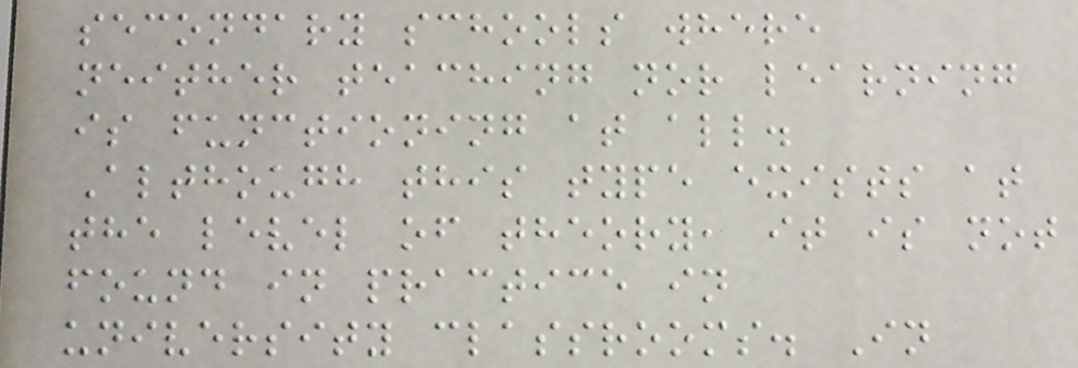secondary schools where
neither teaching nor learning
is functioning at all.
Although this type exists at
the level of theory, it is not
found in practice in
university classrooms. In
